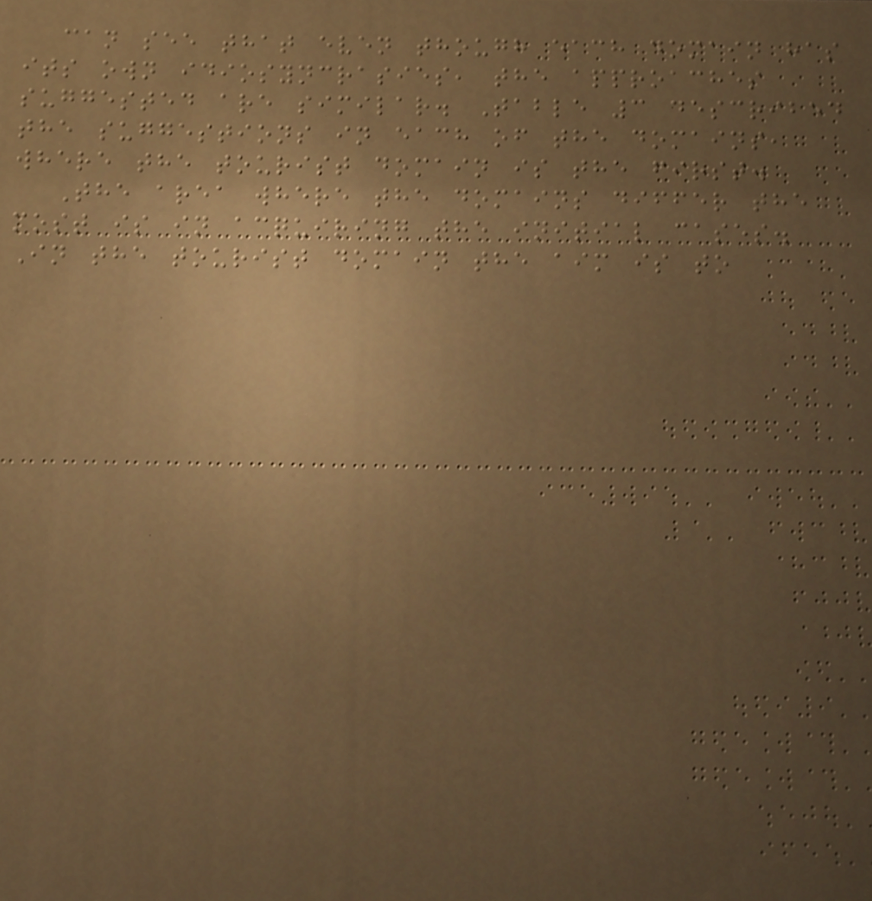can see that even though each domain has
its own idiosyncrasies, the approaches
suggested are similar. Table 3 described
the suggestions in each of the domains,
where the tourist domain is the first.
The area where the domains differ the
most is in acquiring the initial cases.
In the tourist domain the aim is to
